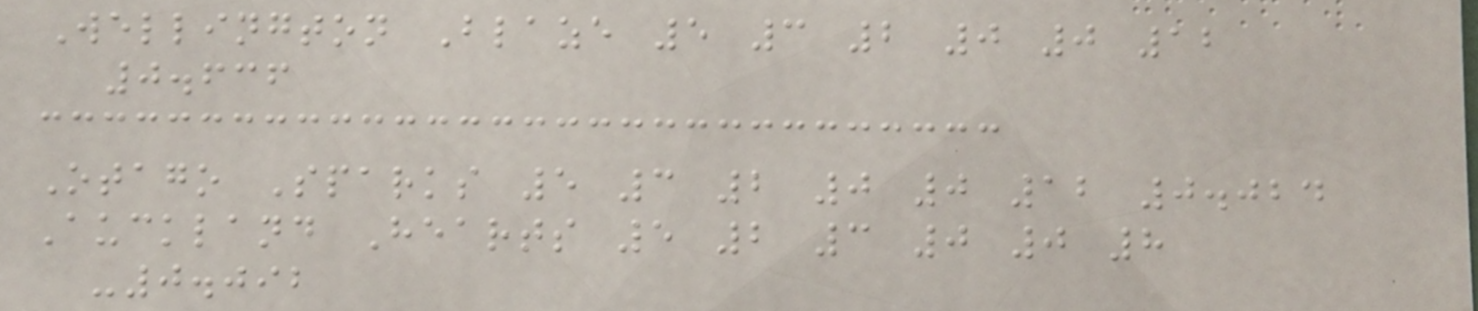Wellington Blaze 5 3 2 0 0 12
0.636
Otago Sparks 5 3 2 0 0 12 0.024
Auckland Hearts 5 2 3 0 0 8
-0.092
